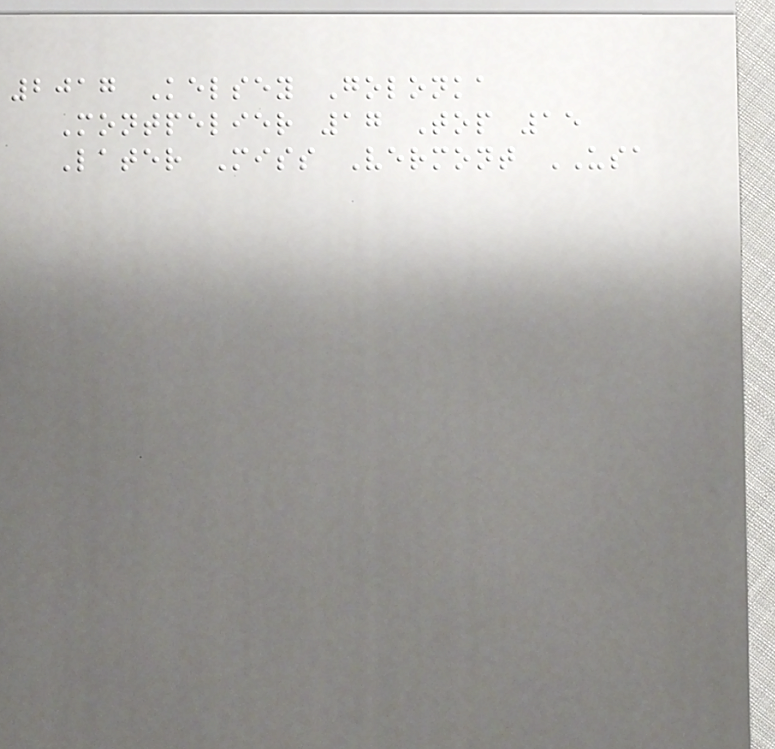2017 Kelsey Golonka
Montpelier 17 Top 15
Later Miss Vermont USA
